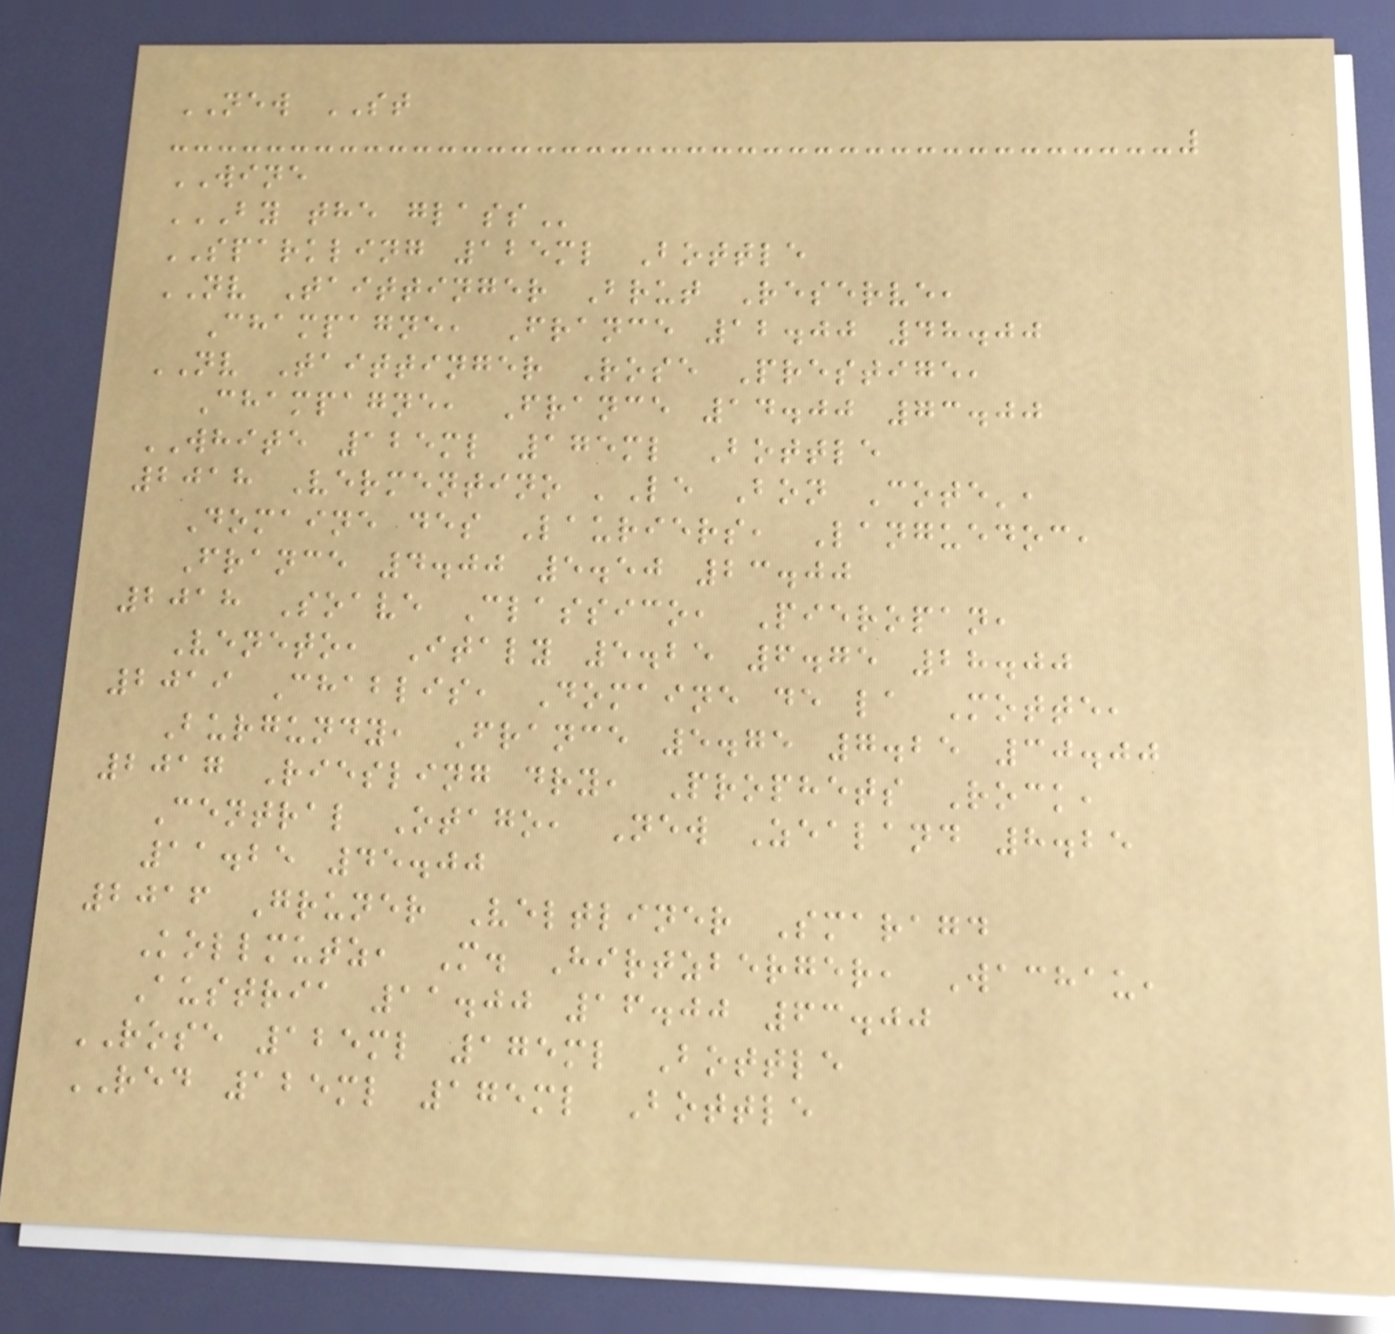NEW ST
WINE
BY THE GLASS
SPARKLING 125ml Bottle
NV Taittinger Brut Reserve,
Champagne, France 12.00 48.00
NV Taittinger Rose Prestige,
Champagne, France 14.00 73.00
WHITE 125ml 175ml Bottle
2018 Vermentino 'Le Bon Cote',
Domaine des Lauriers, Languedoc,
France 4.00 5.50 23.00
2018 Soave Classico, Pieropan,
Veneto, Italy 5.25 6.75 28.00
2019 Chablis, Domaine de la Motte,
Burgundy, France 5.75 7.25 30.00
2017 Riesling dry, Prophets Rock,
Central Otago, New Zealand 8.25
11.25 45.00
2016 Gruner Veltliner Smaragd
Kollmutz, M. Hirtzberger, Wachau,
Austria 11.00 16.00 63.00
ROSE 125ml 175ml Bottle
RED 125ml 175ml Bottle
